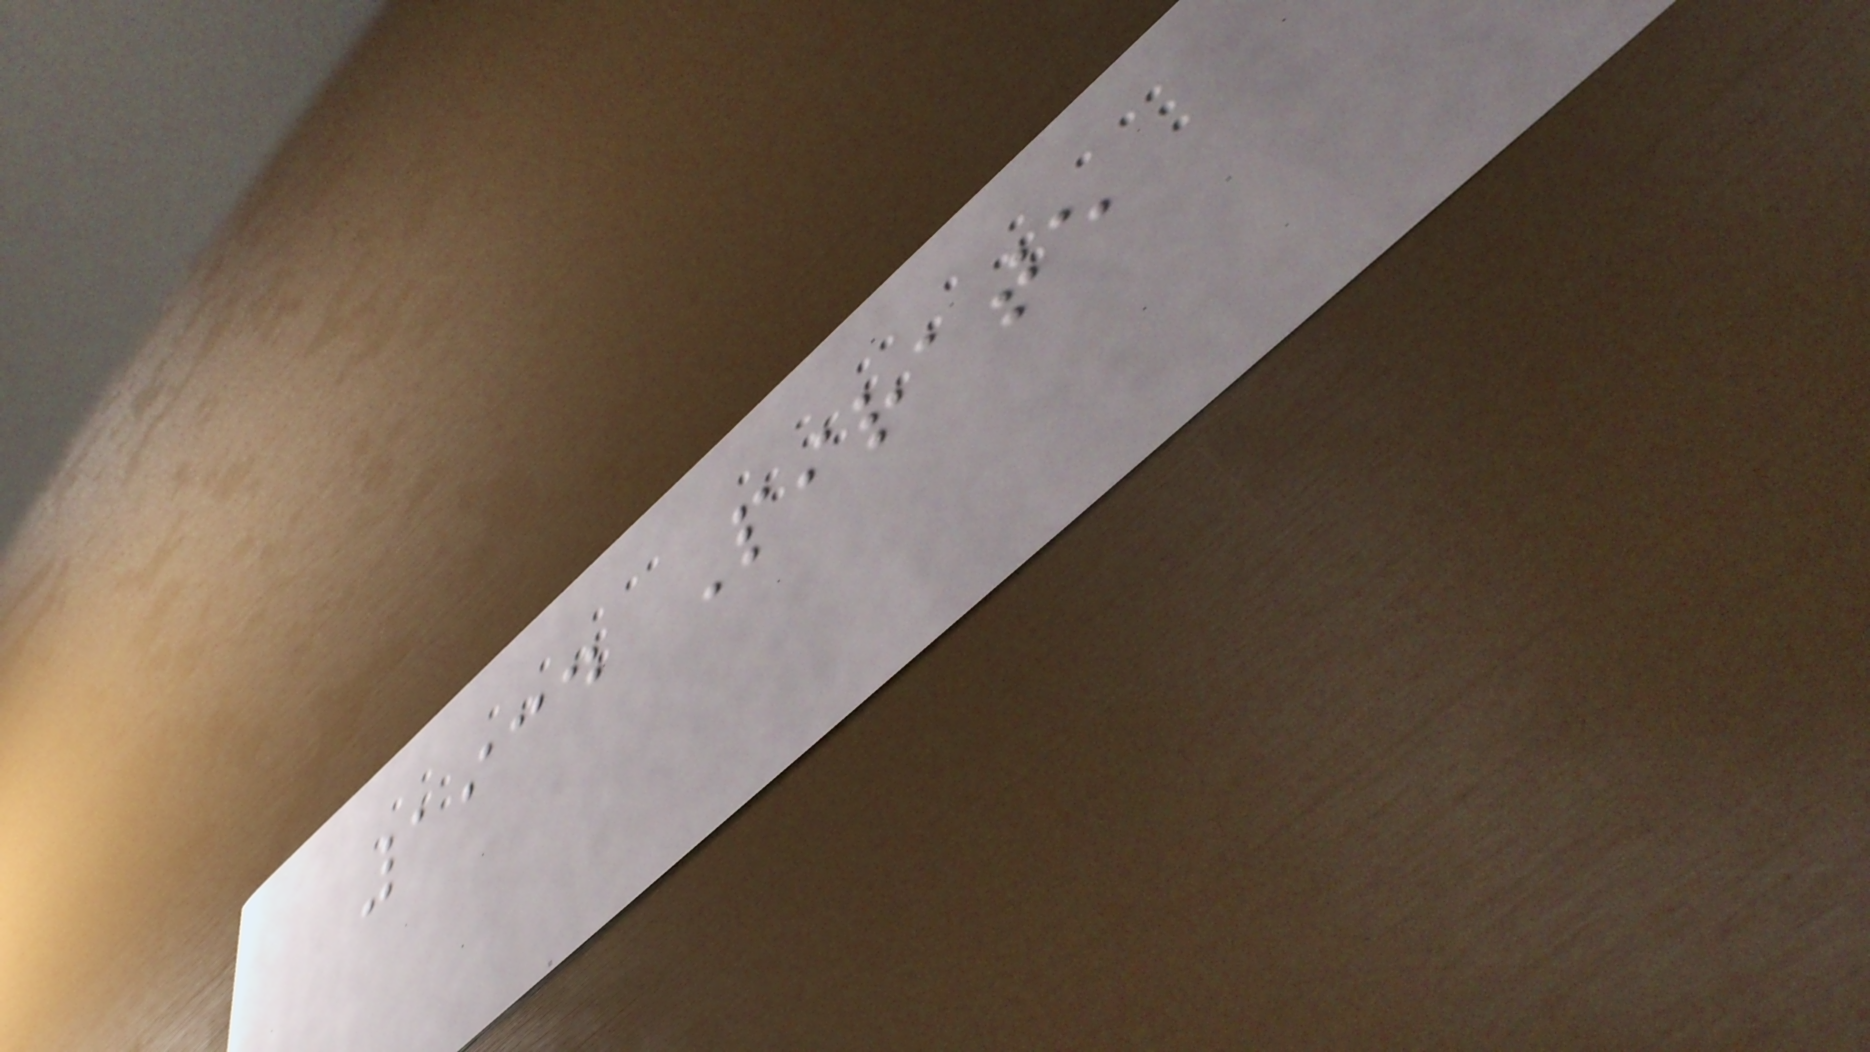1934 Pirate
